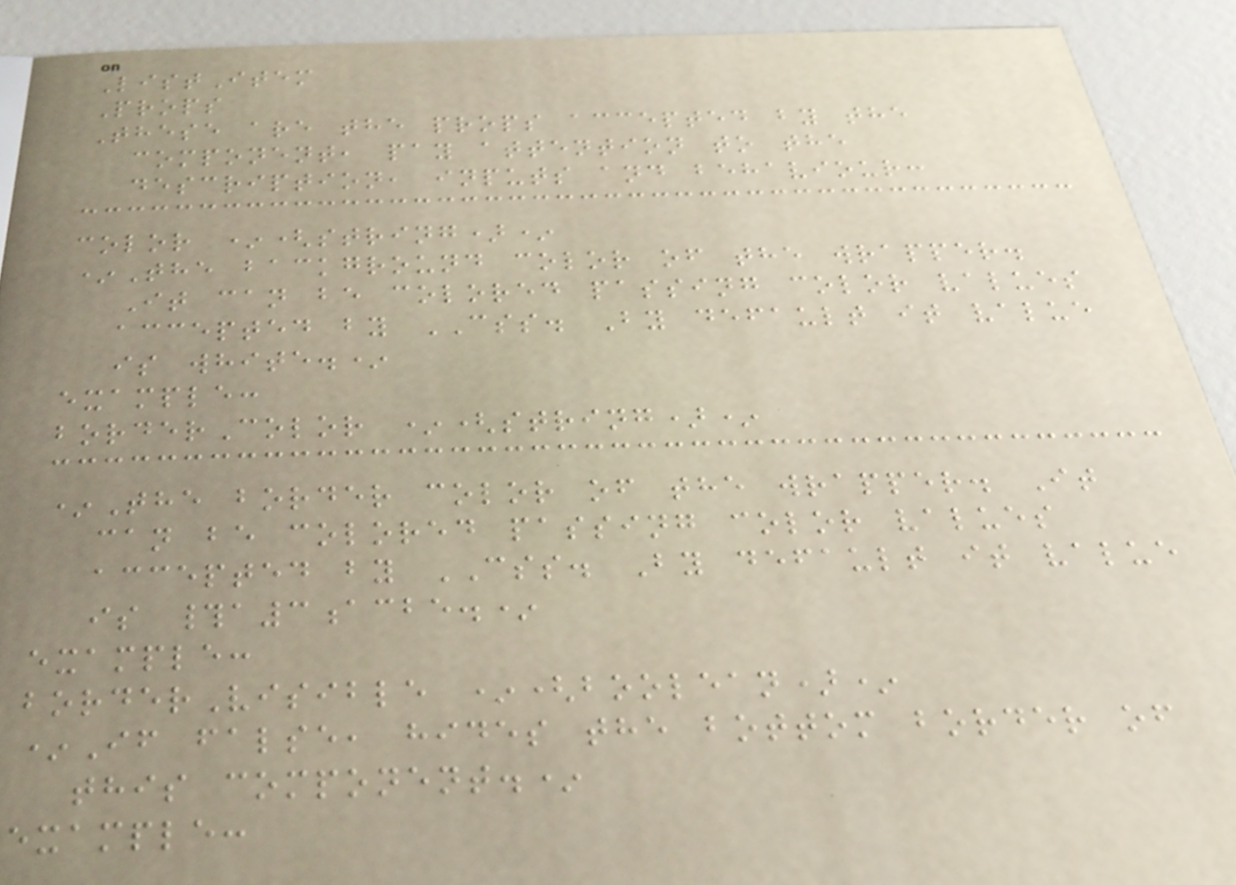ListItem
Props
These are the props accepted by the
component, pay attention to the
description, inputs and behaviour:
color *(string)*
*The background color of the wrapper.
It can be colored passing color values
accepted by CSS. By default it value
is white.*
example:
borderColor *(string)*
*The border color of the wrapper. It
can be colored passing color values
accepted by CSS. By default it value
is #a3acbe.*
example:
borderVisible *(boolean)*
*If false, hides the bottom border of
this component.*
example:
